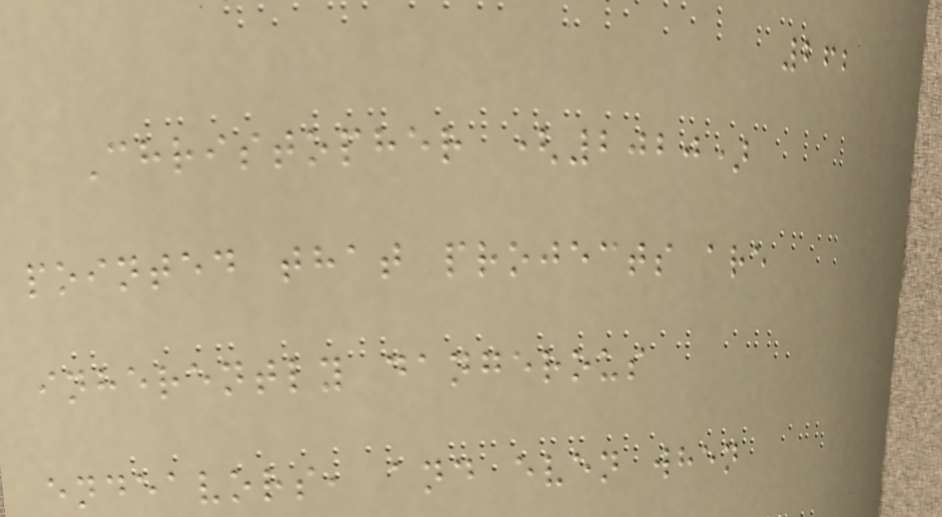262
Christopher (2020)
pointed that projects are
inherently dangerous
endeavors, and even when
